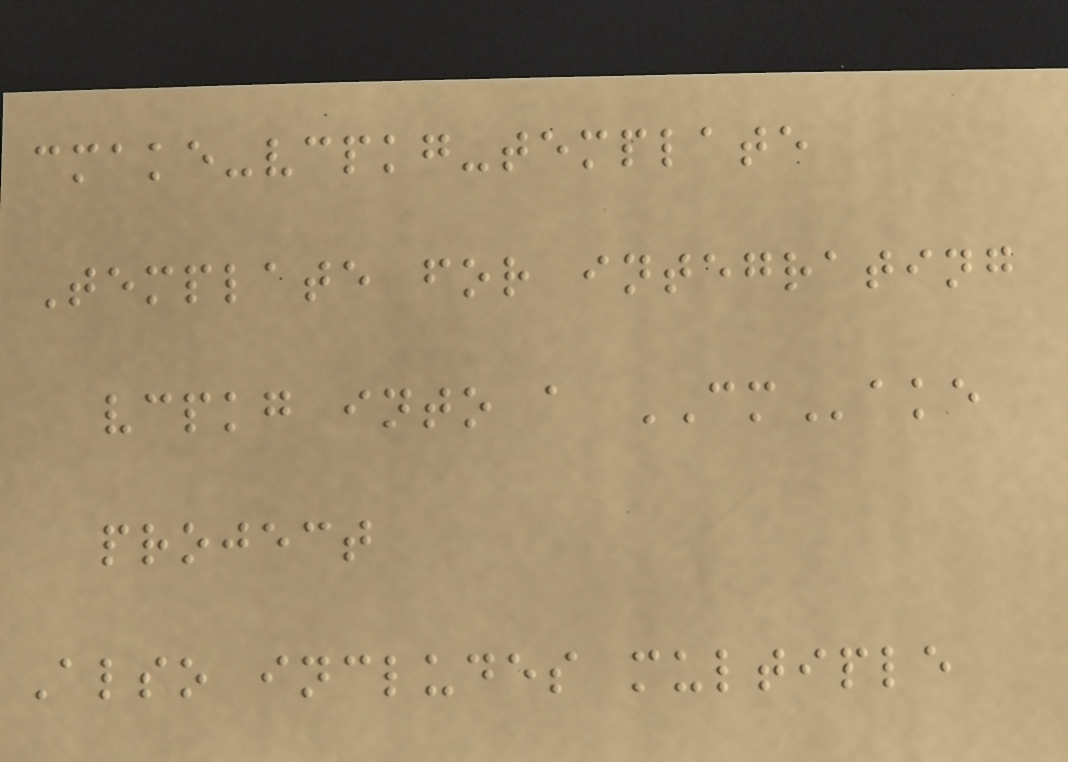cmake-vcpkg-template
Template for integrating
vcpkg into a CMake
project
Also includes multiple
